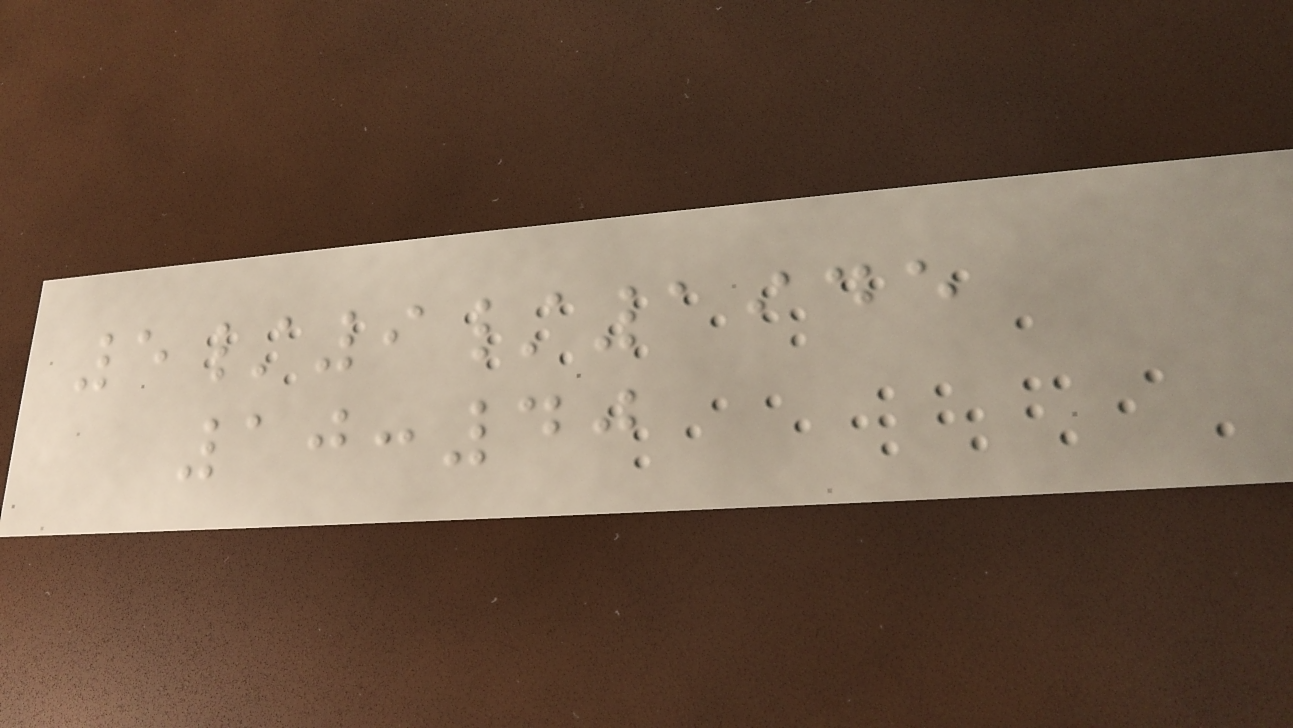5/9/1945
10:40
